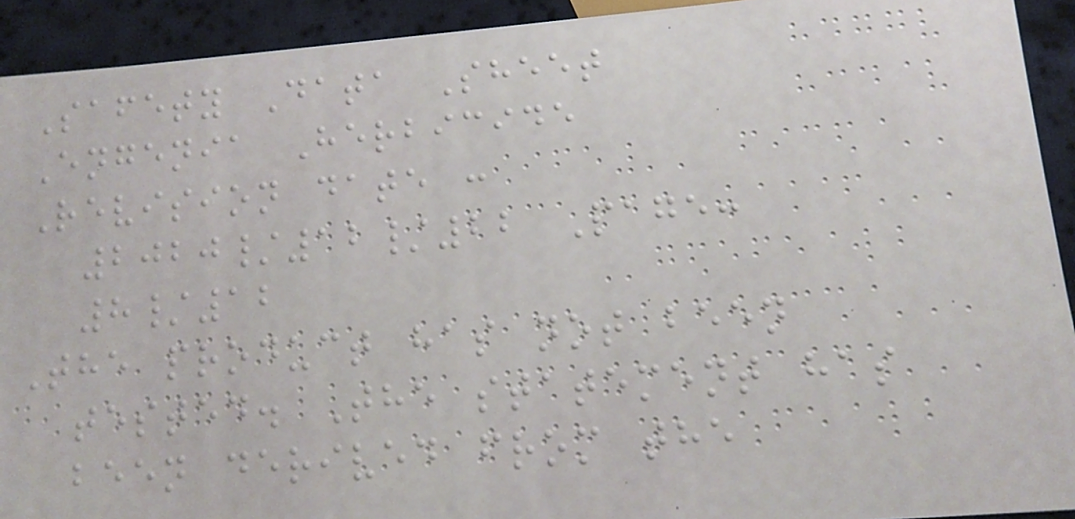Safety Data Sheet
Engenia Herbicide
Revision date :
2020/12/22 Page:
8/12
The product has not been
tested. The statement has
been derived from the
